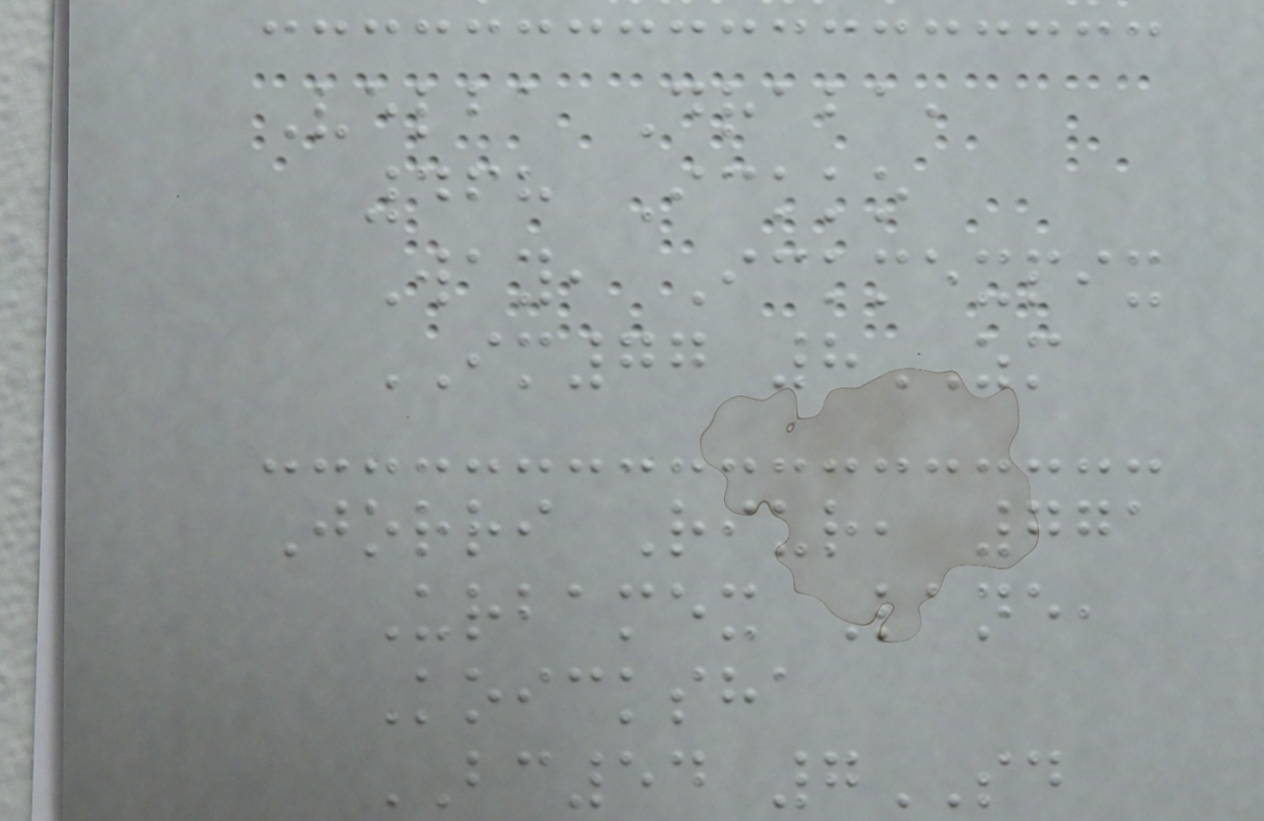Velba Draba,
468 Ickko
Way, Ickmexpix
IM77 8ZM
Jorri Riur, 771
Urbamex Lane,
Koicksha
BC54 7SD
